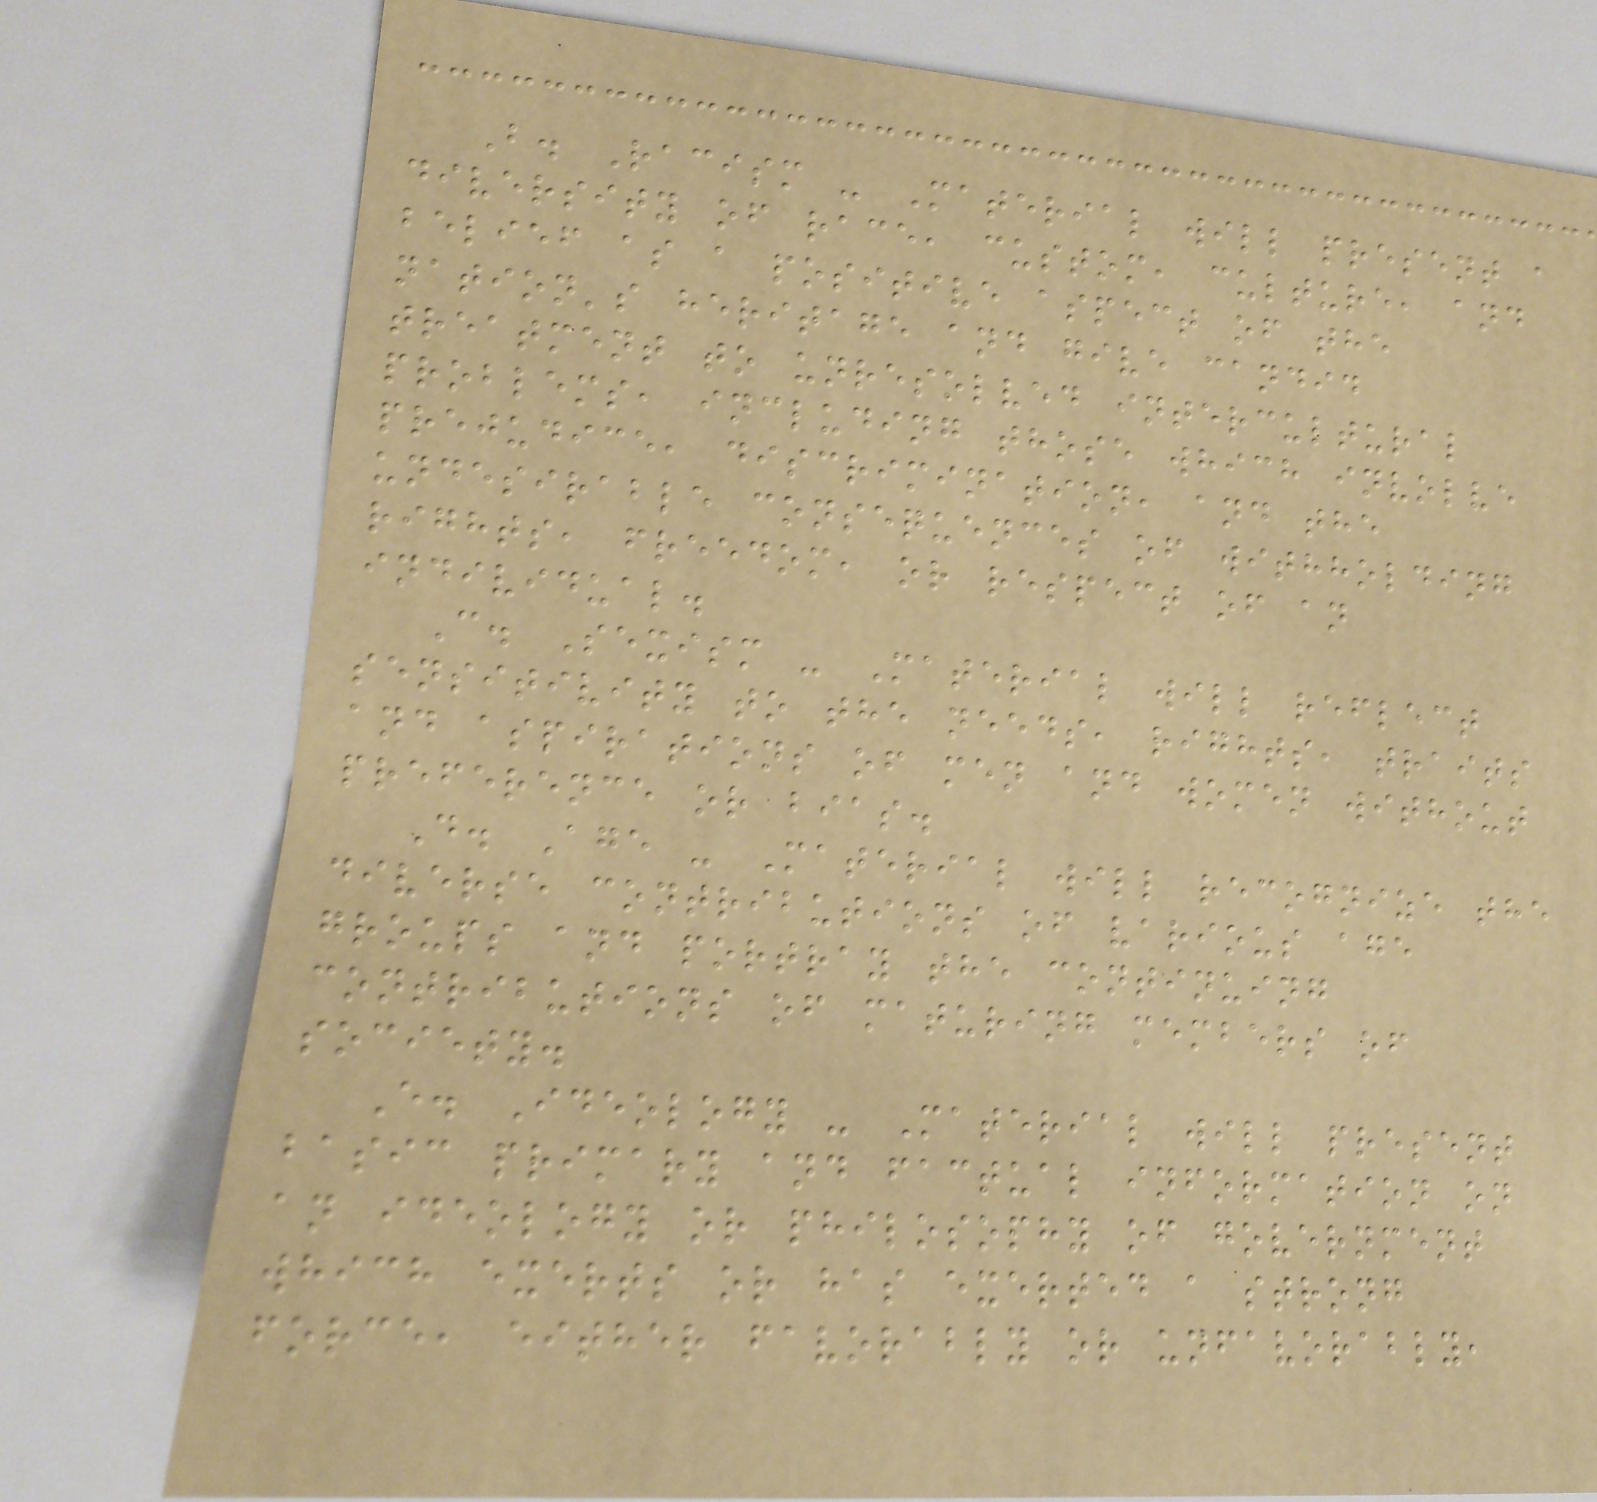B. Racism - Material will present a
diversity of race, custom, culture, and
belief as a positive aspect of the
nation's heritage and give candid
treatment to unresolved intercultural
problems, including those which involve
prejudice, discrimination, and the
undesirable consequences of withholding
rights, freedom, or respect of an
individual.
C. Sexism - Material will reflect
sensitivity to the needs, rights, traits
and aspirations of men and women without
preference or bias.
D. Age - Material will recognize the
diverse contributions of various age
groups and portray the continuing
contributions of maturing members of
society.
E. Ideology - Material will present
basic primary and factual information on
an ideology or philosophy of government
which exerts or has exerted a strong
force, either favorably or unfavorably,
